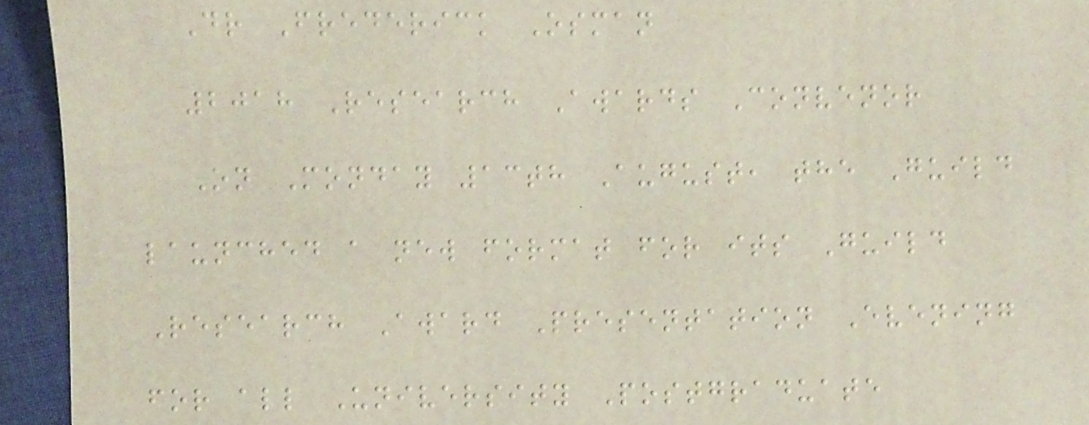Dr Frederick Osman
2018 Research Awards Convenor
On Monday 13th August, the Guild
launched a new format for its Guild
Research Award Presentation Evening
for all University Postgraduate
